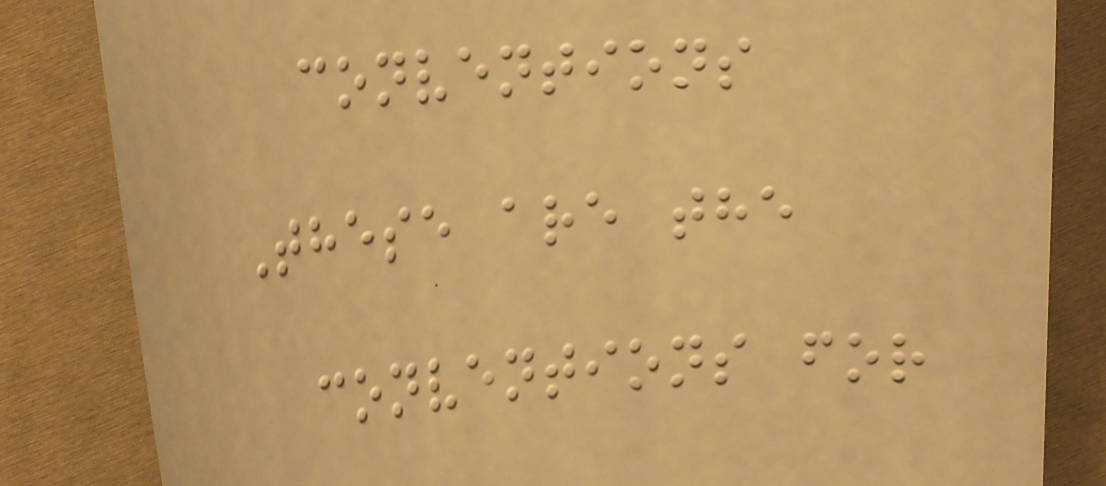conventions
These are the
conventions for
